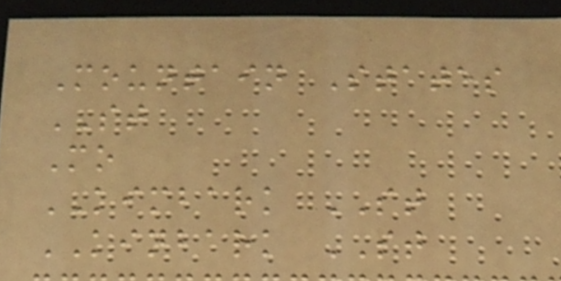Mountain States
ST
Mo
KIMBARK ST
KINBARK ST
